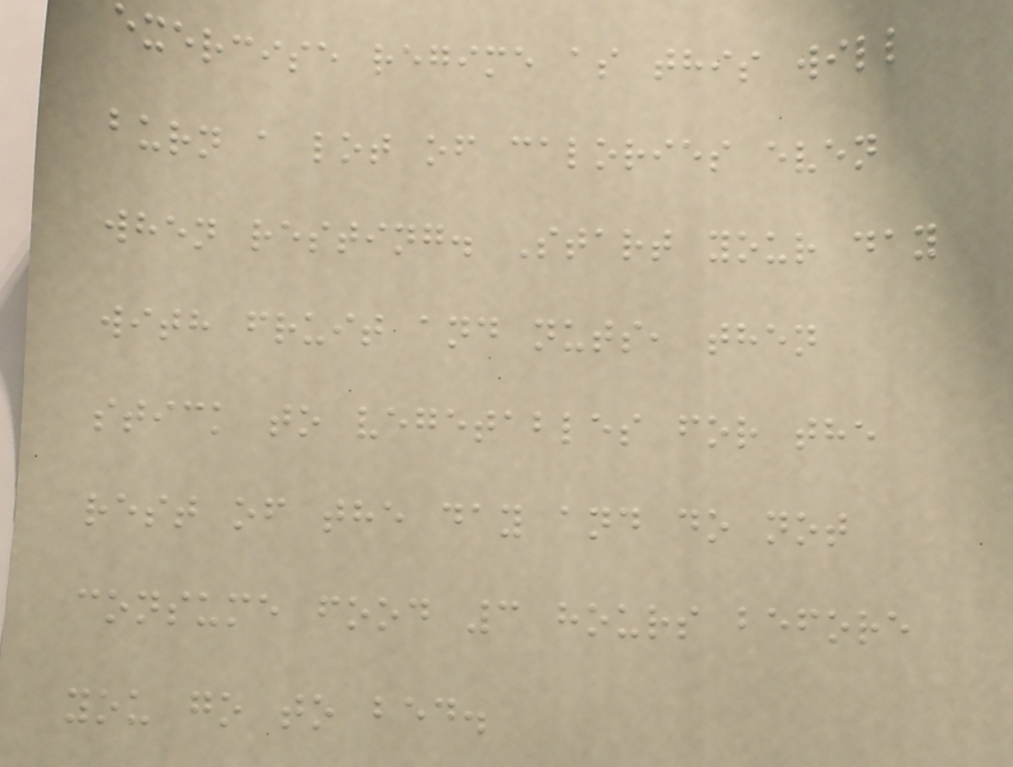exercise regime as this will
burn a lot of calories even
when resting. Start your day
with fruit and nuts, then
stick to vegetables for the
rest of the day and do not
consume food 3 hours before
you go to bed.
